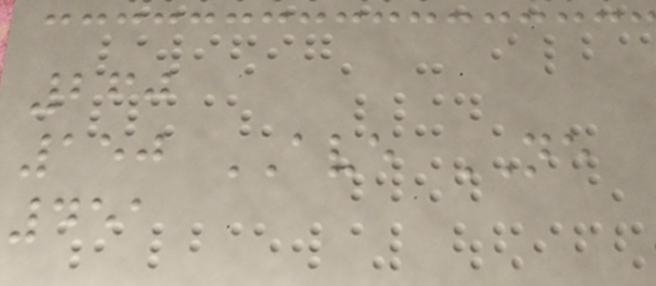260
150 AVE NE
451
